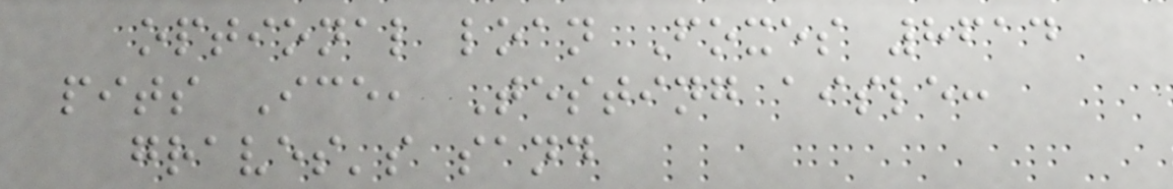optional loan Foxes 8614
pits Ice, Testing aisle:
graves's sand
